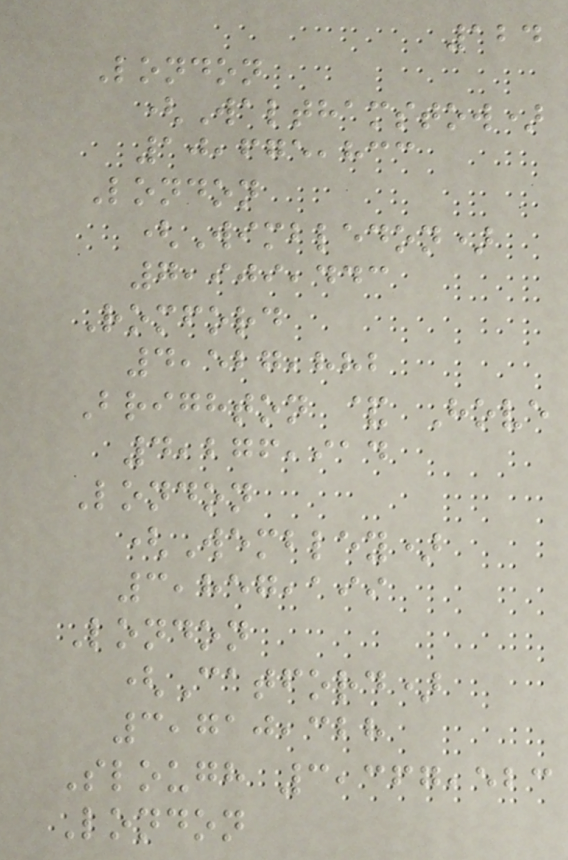124
London
(Walthamstow)
10,675,833
London
(Wimbledon)
7,909,443
Romford
4,527,882
Brighton & Hove
4,276,914
London
(Wembley)
3,857,199
London
(Catford)
3,710,328
Slough 3,367,523
London
